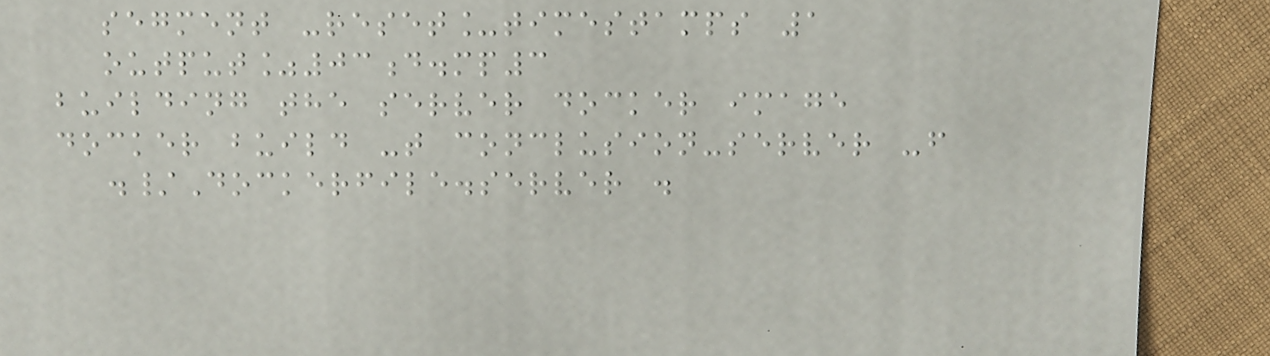segment -reset_timestamps 1
output%03d.mp3
building the server docker image
docker build -t conclusion-server -f
./Dockerfile.server .
